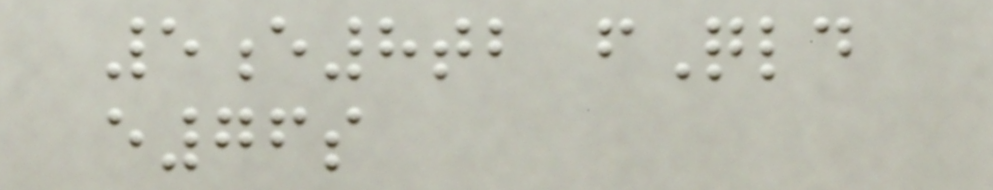5e8tb fQld
e76s
